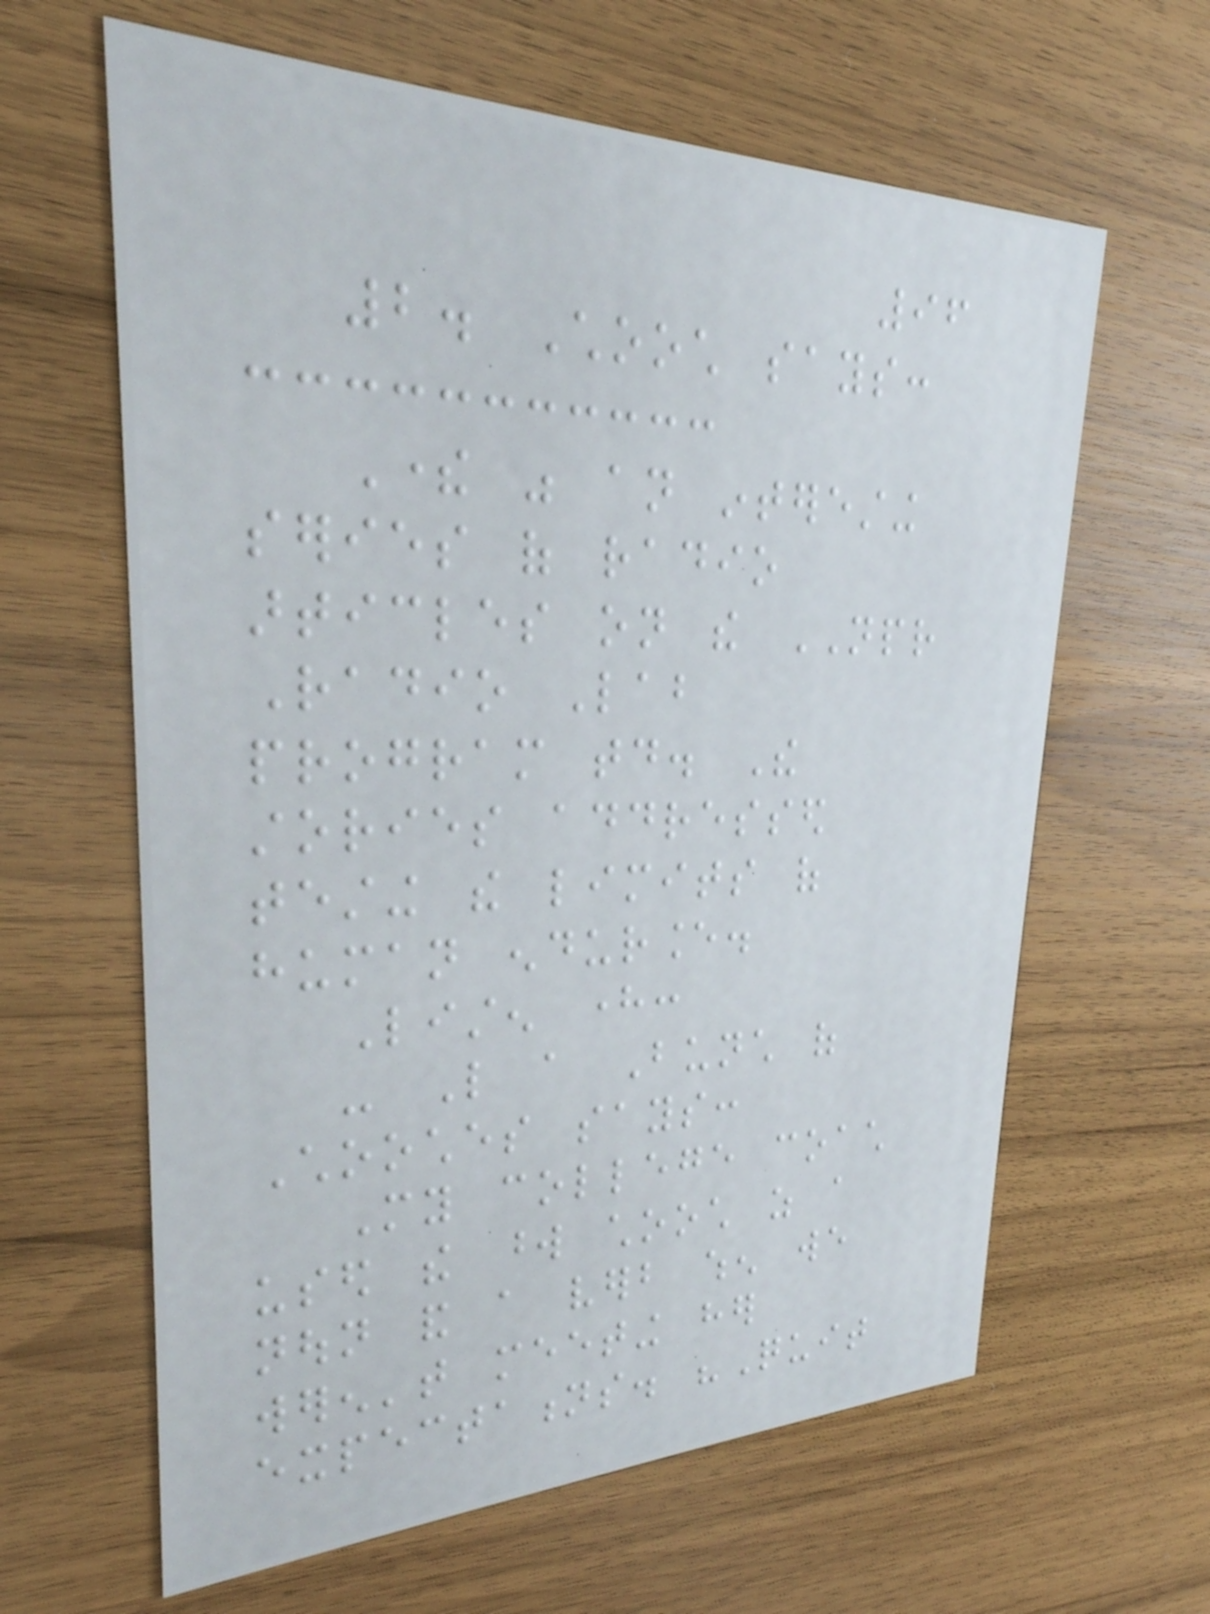96
2. Chooch says:
There was an interesting
series of radio
articles on the NPR
Radio Lab
program today. The
stories addressed
testing the limits of
human endurance.
Listen here:
- Like a Bunch of
Chooches says:
My college coach
used the word chooch as a
noun and a verb when we
weren't meeting her
expectations. "Quit
